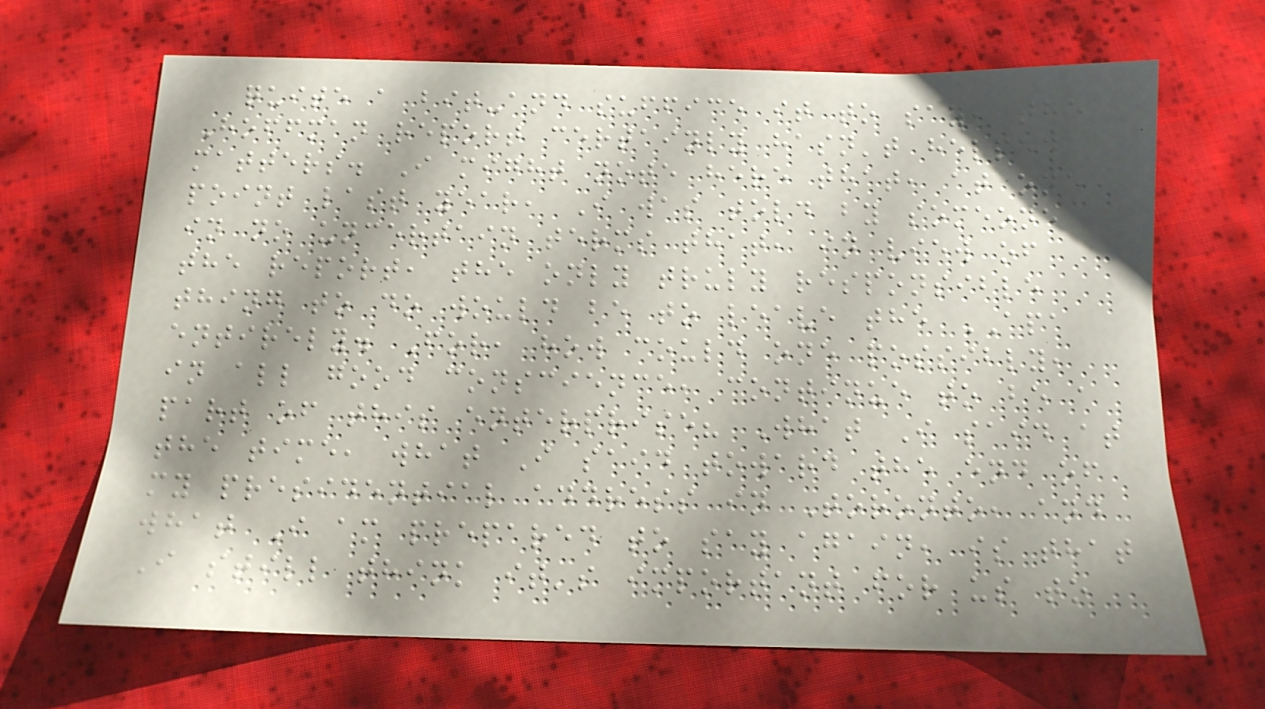quite a bit-and suffice it to say, the
Hoffman report certainly hasn't helped
matters. I might note here that, at one
point last year, I was told by someone
in no uncertain terms that, in view of
the report, the only truly responsible
thing to do would be to leave the APA
entirely. For, how could one possibly,
in all good conscience, continue to be a
part of this enterprise? What I said at
the time, what I said toward the end of
my presidential address in Toronto, and
what I am prepared to say again, is that
I still think it's important for us to
